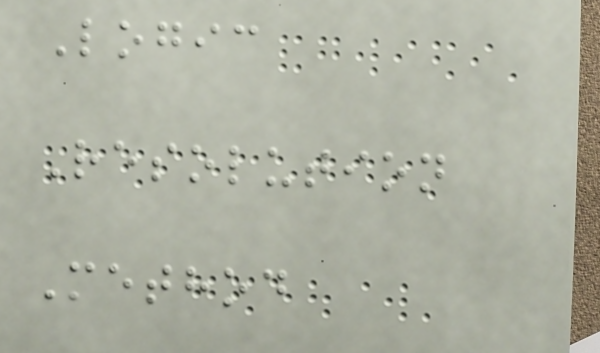Logic
Resolution
Method
